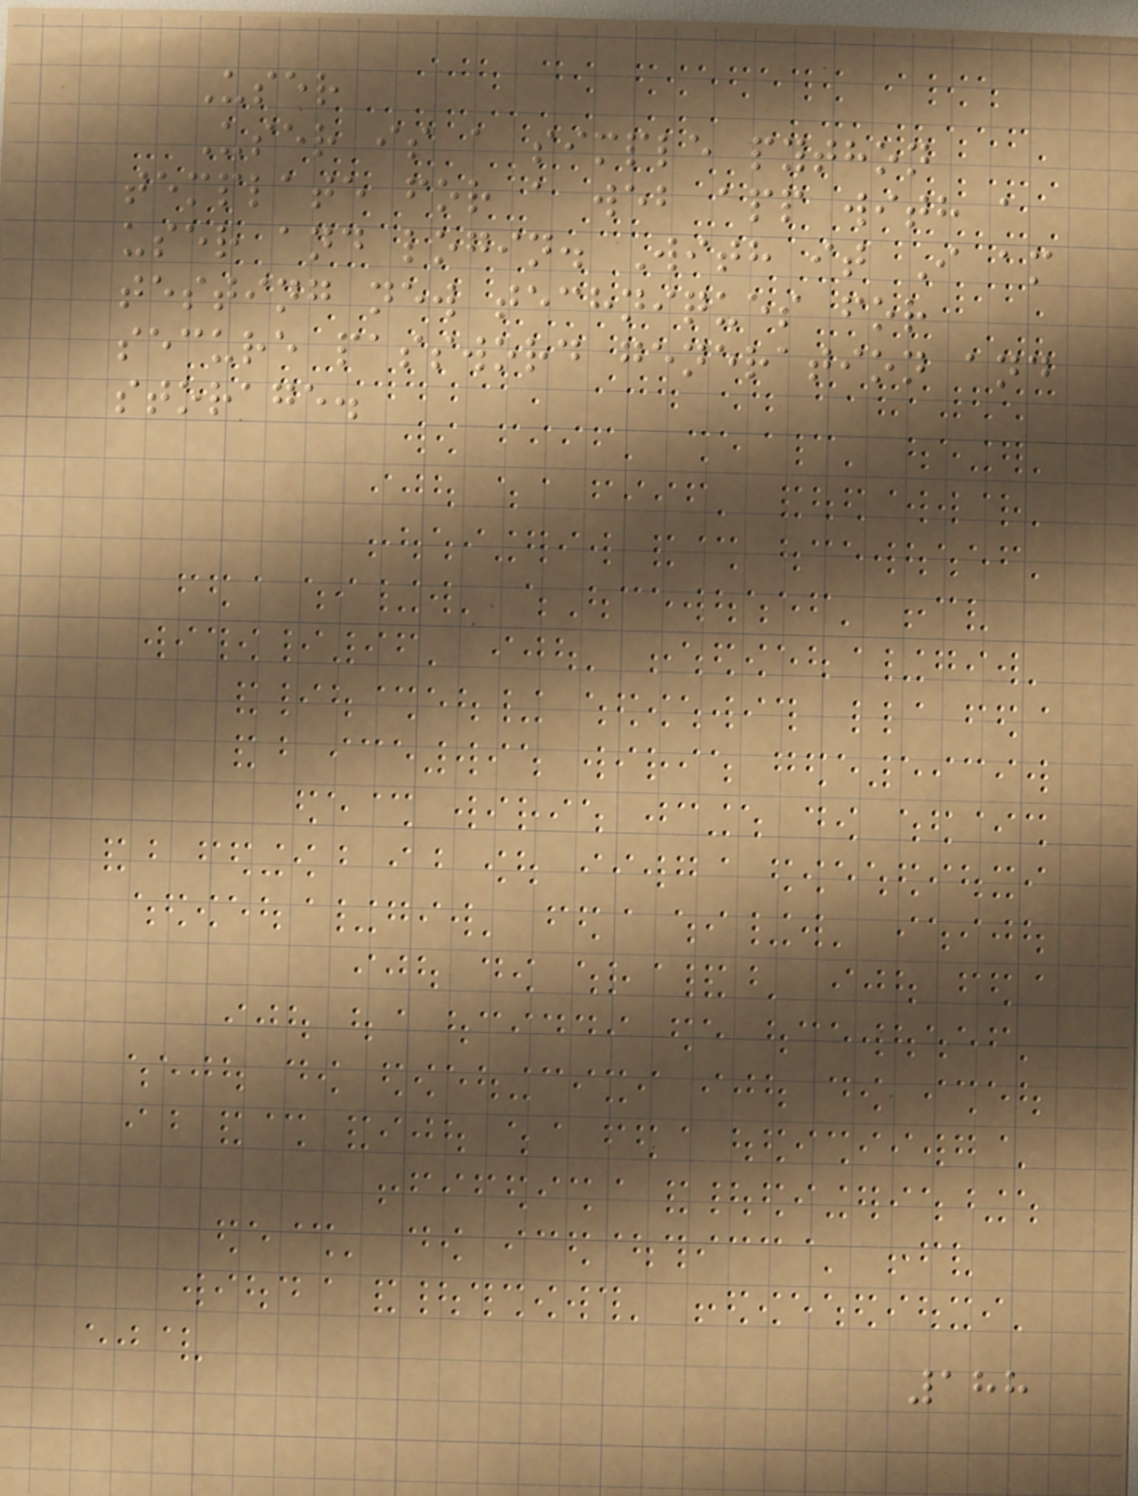User
User is a simple python
template for a web app with a
user and login. With it I am
testing new techniques for
secure password generation and
storage.
188
